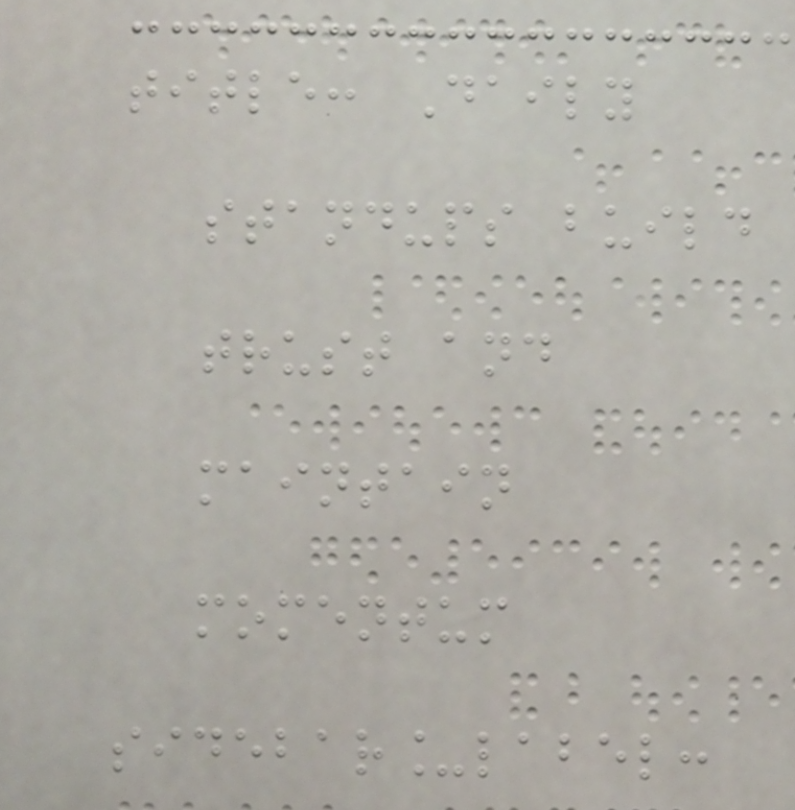title: Daily
standups build
trust and
maintain
momentum
sidebar_label:
